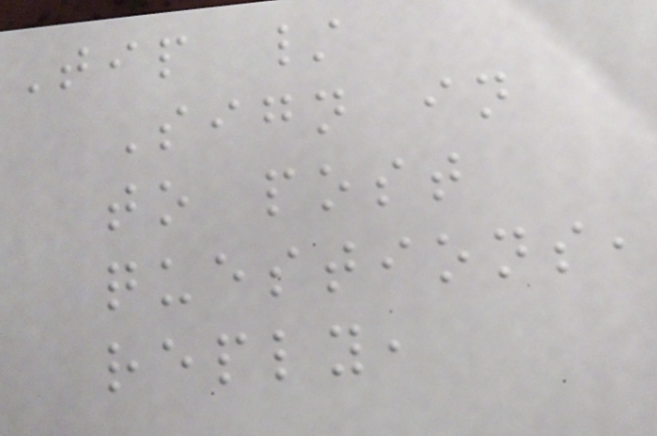Tip /
Sign in
to post
questions,
reply,
